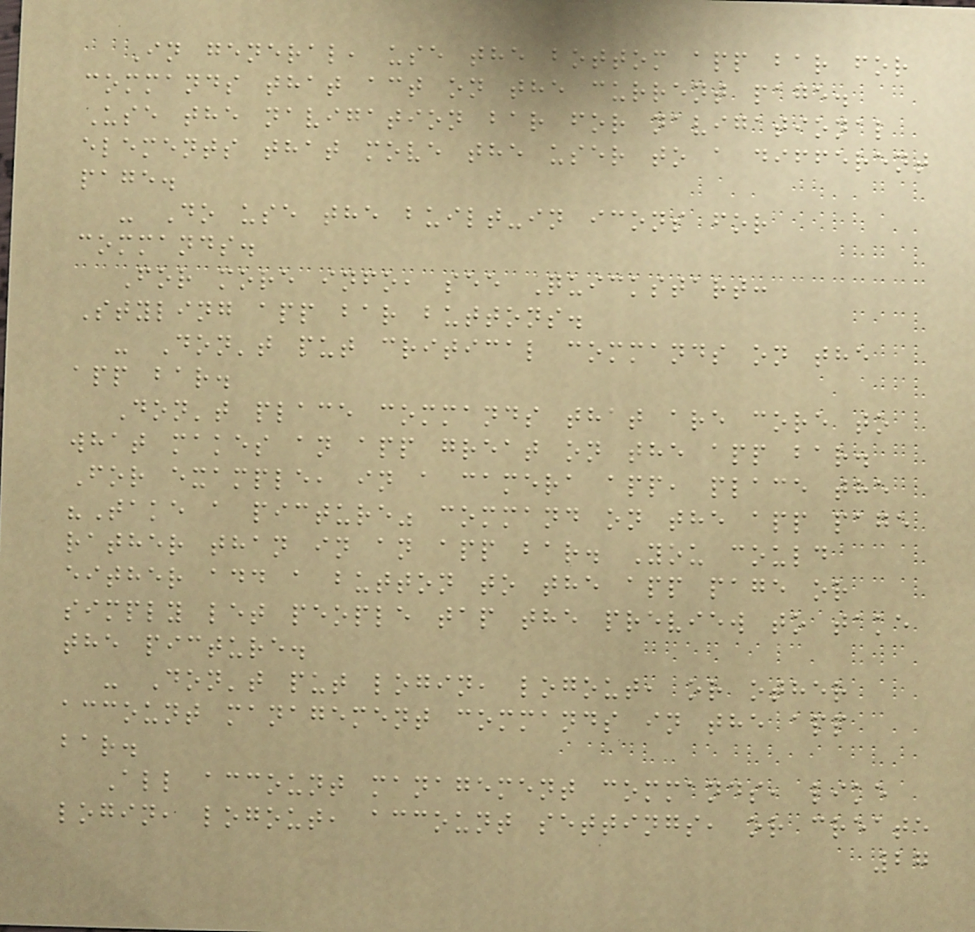In general, use the bottom app bar for
commands that act on the current page.
Use the navigation bar for navigational
elements that move the user to a different
page.
- Do use the built-in icons for
commands.
For more info, see Quickstart:
Styling app bar buttons.
- Don't put critical commands on the
app bar.
Don't place commands that are core to
what makes an app great on the app bar.
For example, in a camera app, place the
"Take a picture" command on the app page
rather than in an app bar. You could
either add a button to the app page or
simply let people tap the preview to take
the picture.
- Don't put login, logout, or other
account management commands in the app
bar.
All account management commands, like
login, logout, account settings, or create
27
